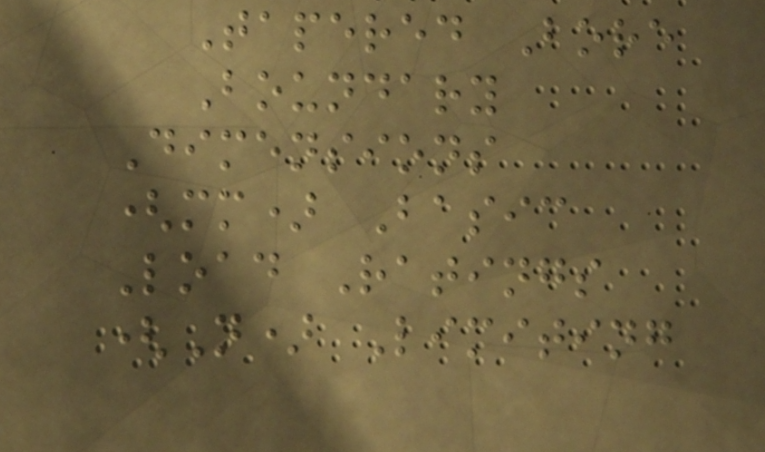Tapered Bore
Boundary
Dimensions
(mm) Basic
Load Ratings
(N) Limiting
